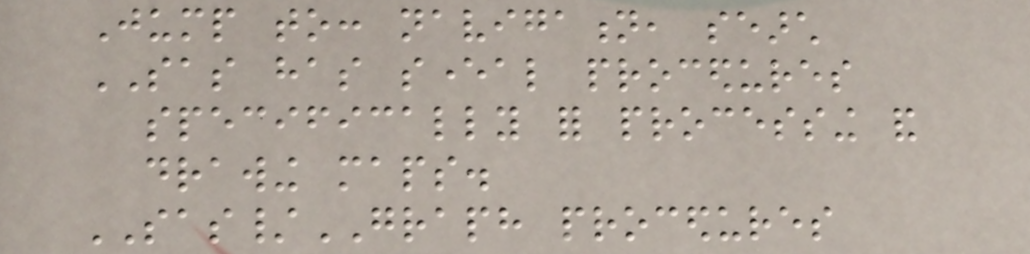Jump to: navigation, search
SAS has several procedures
specifically for processing and
drawing maps.
SAS/GRAPH procedures
